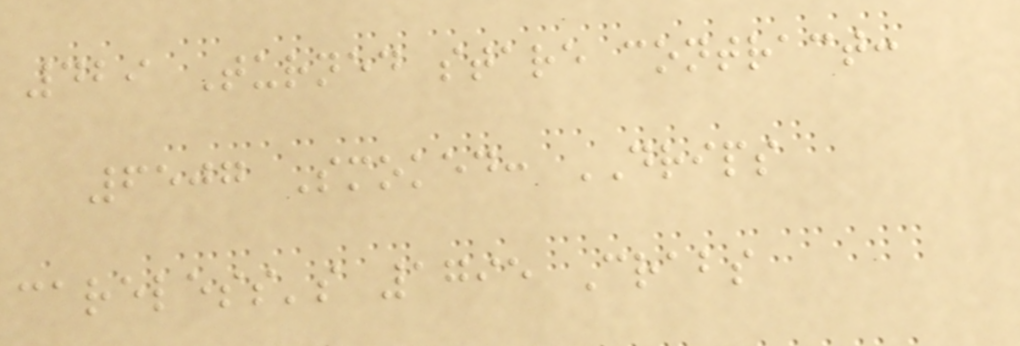429 Turned stare contract:
6507 Smoked: DRIPS
careless's 1795 Crabs
